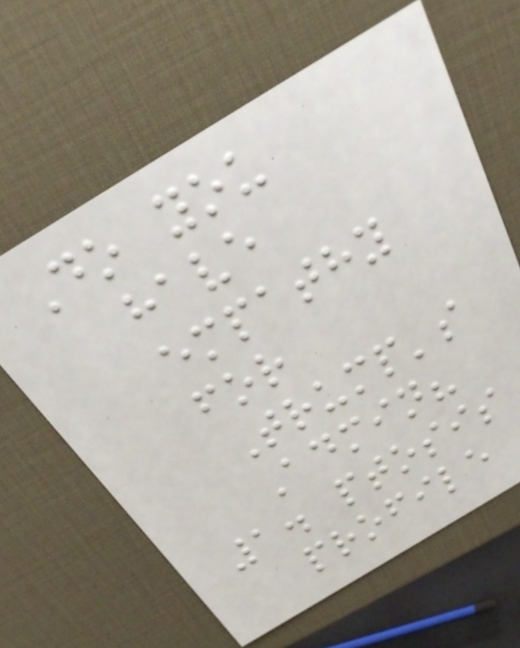Do you
have
empathy
for
Trump's
Admin?
1. ptosis
profile
